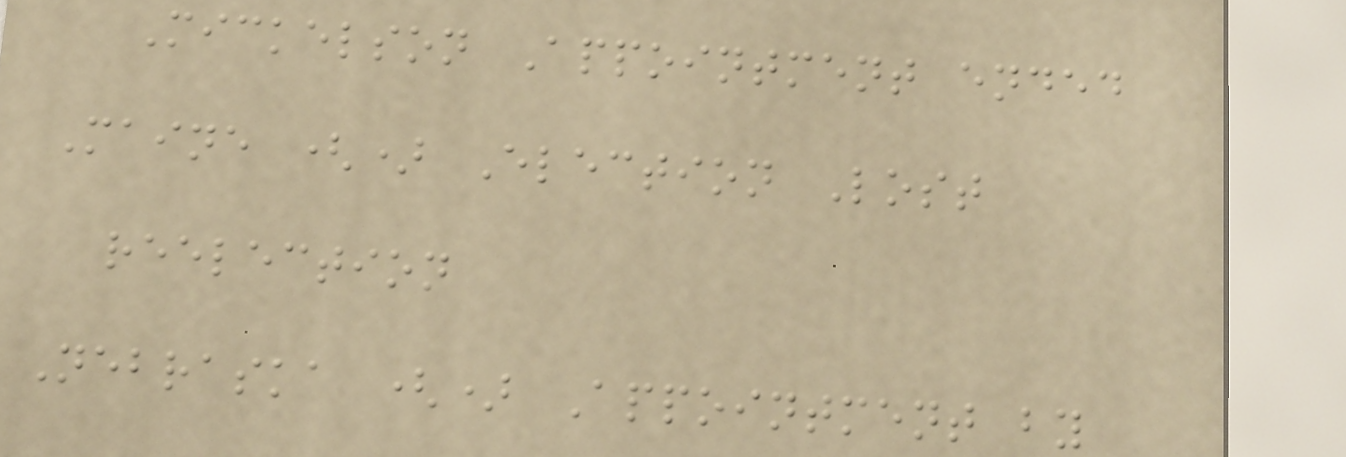Mickelson Appointment ended
Maine () Election Lost
reelection
Nebraska () Appointment by
